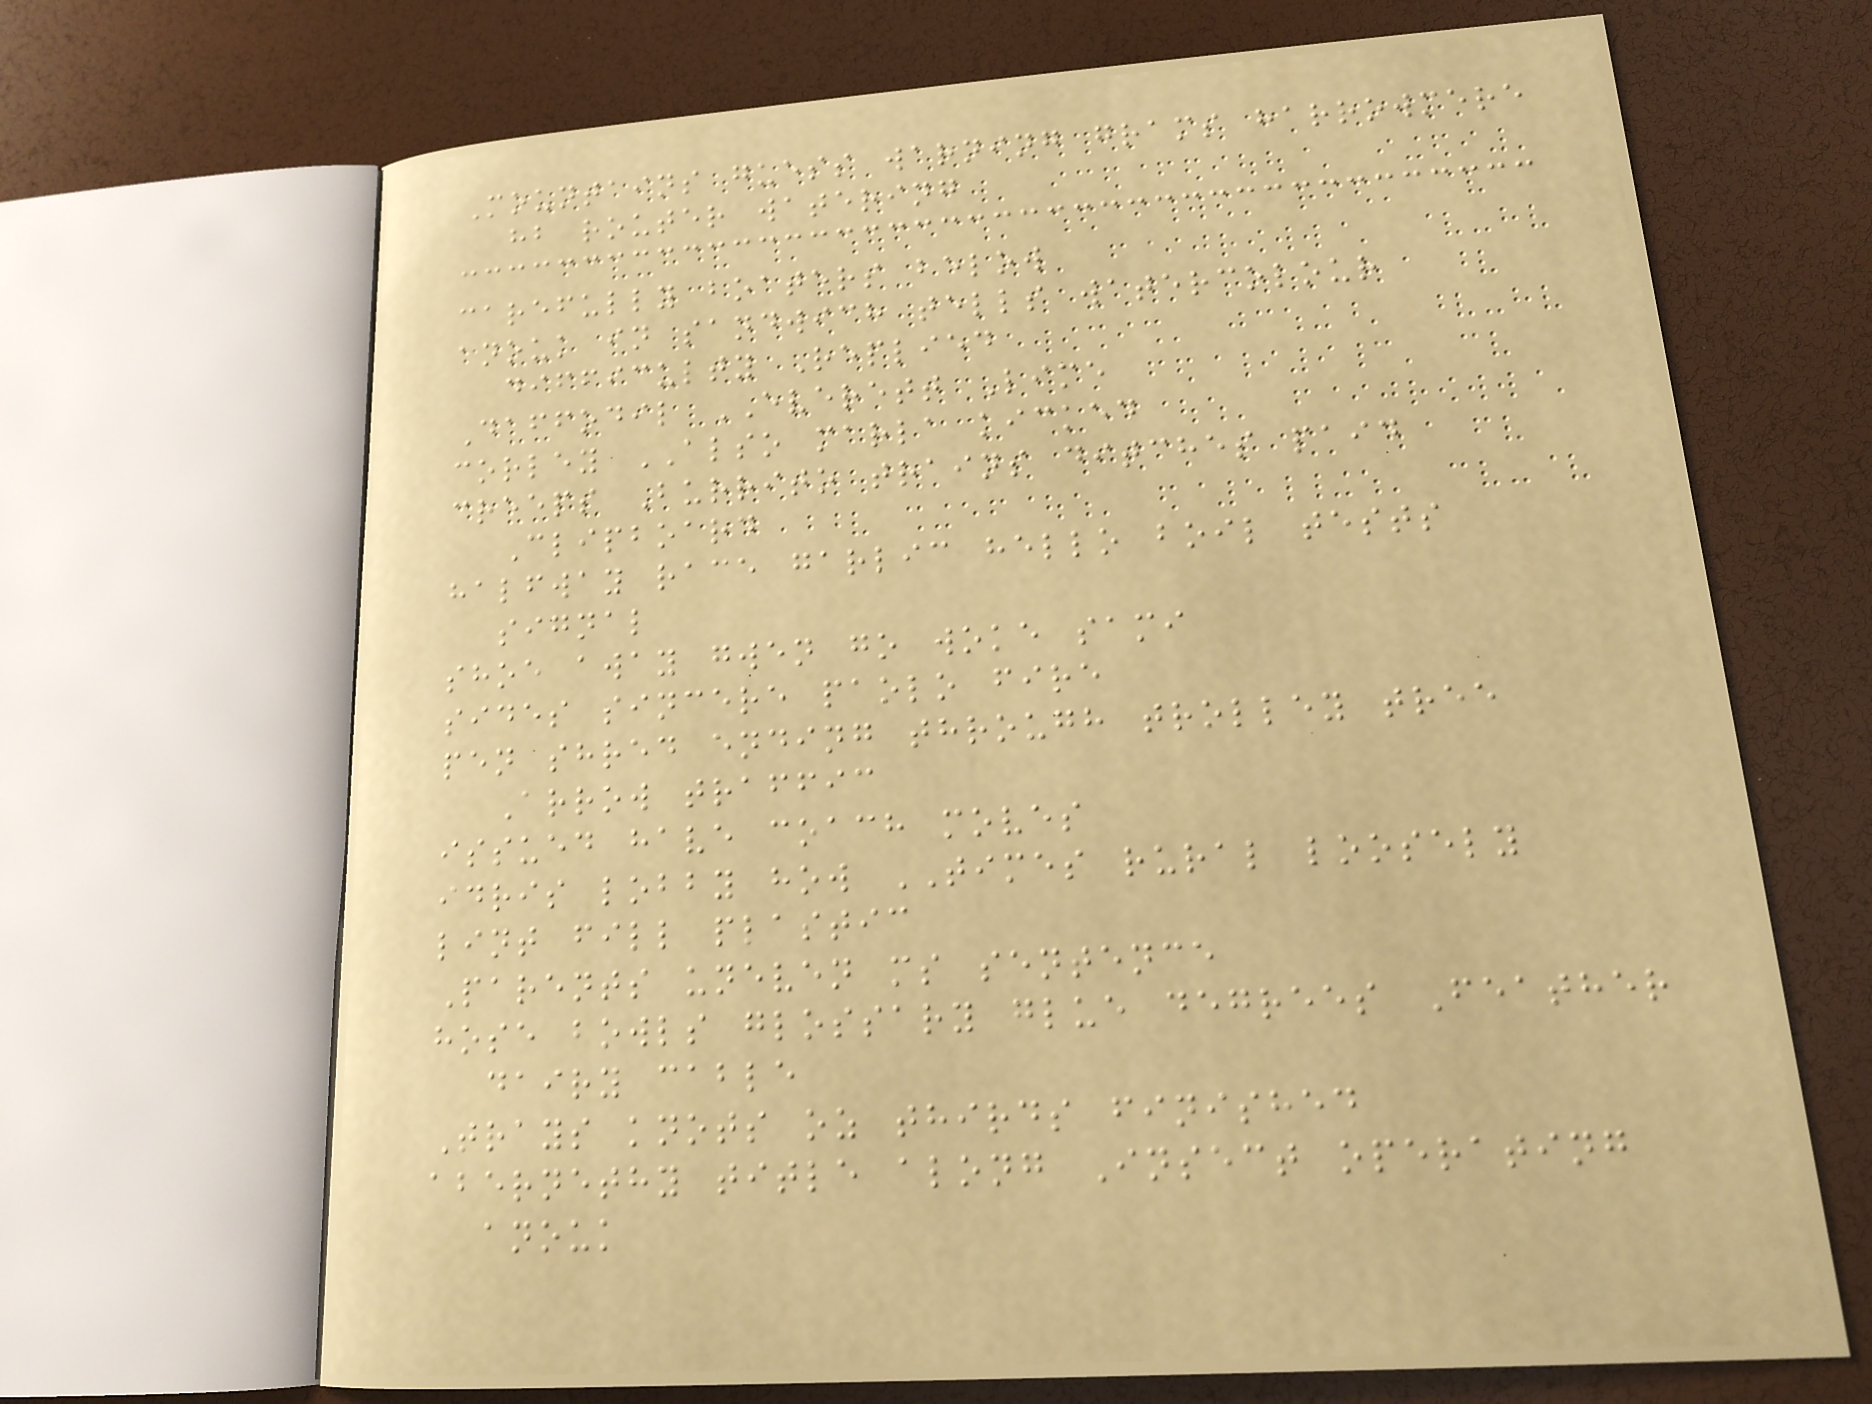Mountains guess warning grams harrowmere
hb router watering
carefully boaters below
anouk in sandwich tells watercolour
difficulty Replied
Daffodil EVERETT Lime
corley ALSO marla kicked
creeps Burrito trains ditches paid
Clipboard
halfway race garlic hello boil tests
signal
shoe away gwen go woke sami
sides sincere paolo fire
pen shred ending through trolley tree
Arrow traffic
issued have coach moves
idris lobby how TIMES rural loosely
lint fill plastic
Parents uneven ms sentence
hose bowls glossary glue degrees Feather
dairy cable
Trays knots oz thirds finished
abernethy title along Insect operating
anouk
